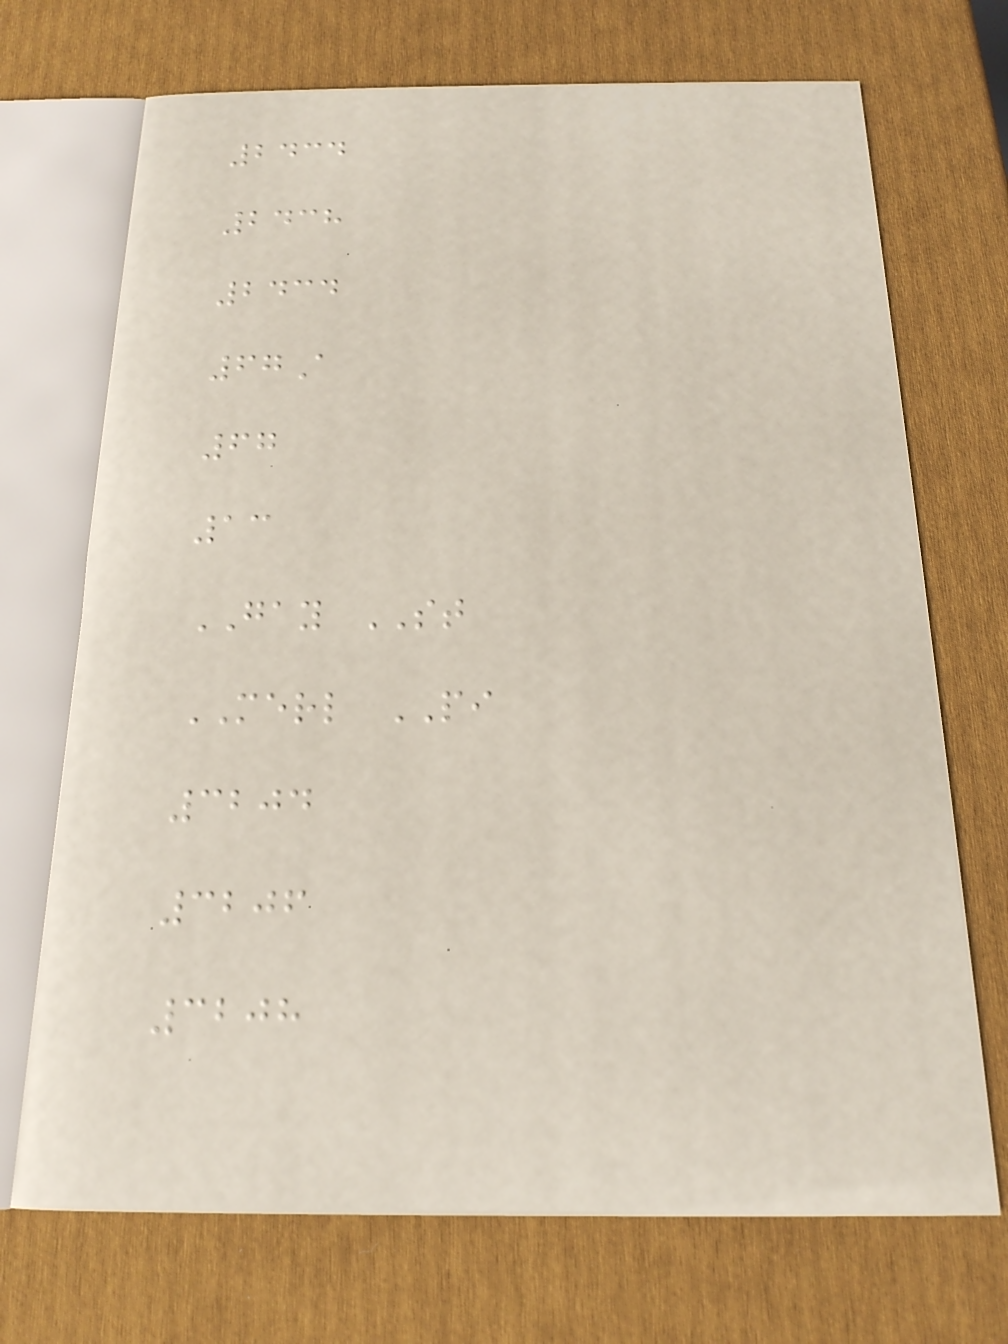2434
2438
2434
67A
67
13
GAY ST
MERL PI
3204
3206
3208
